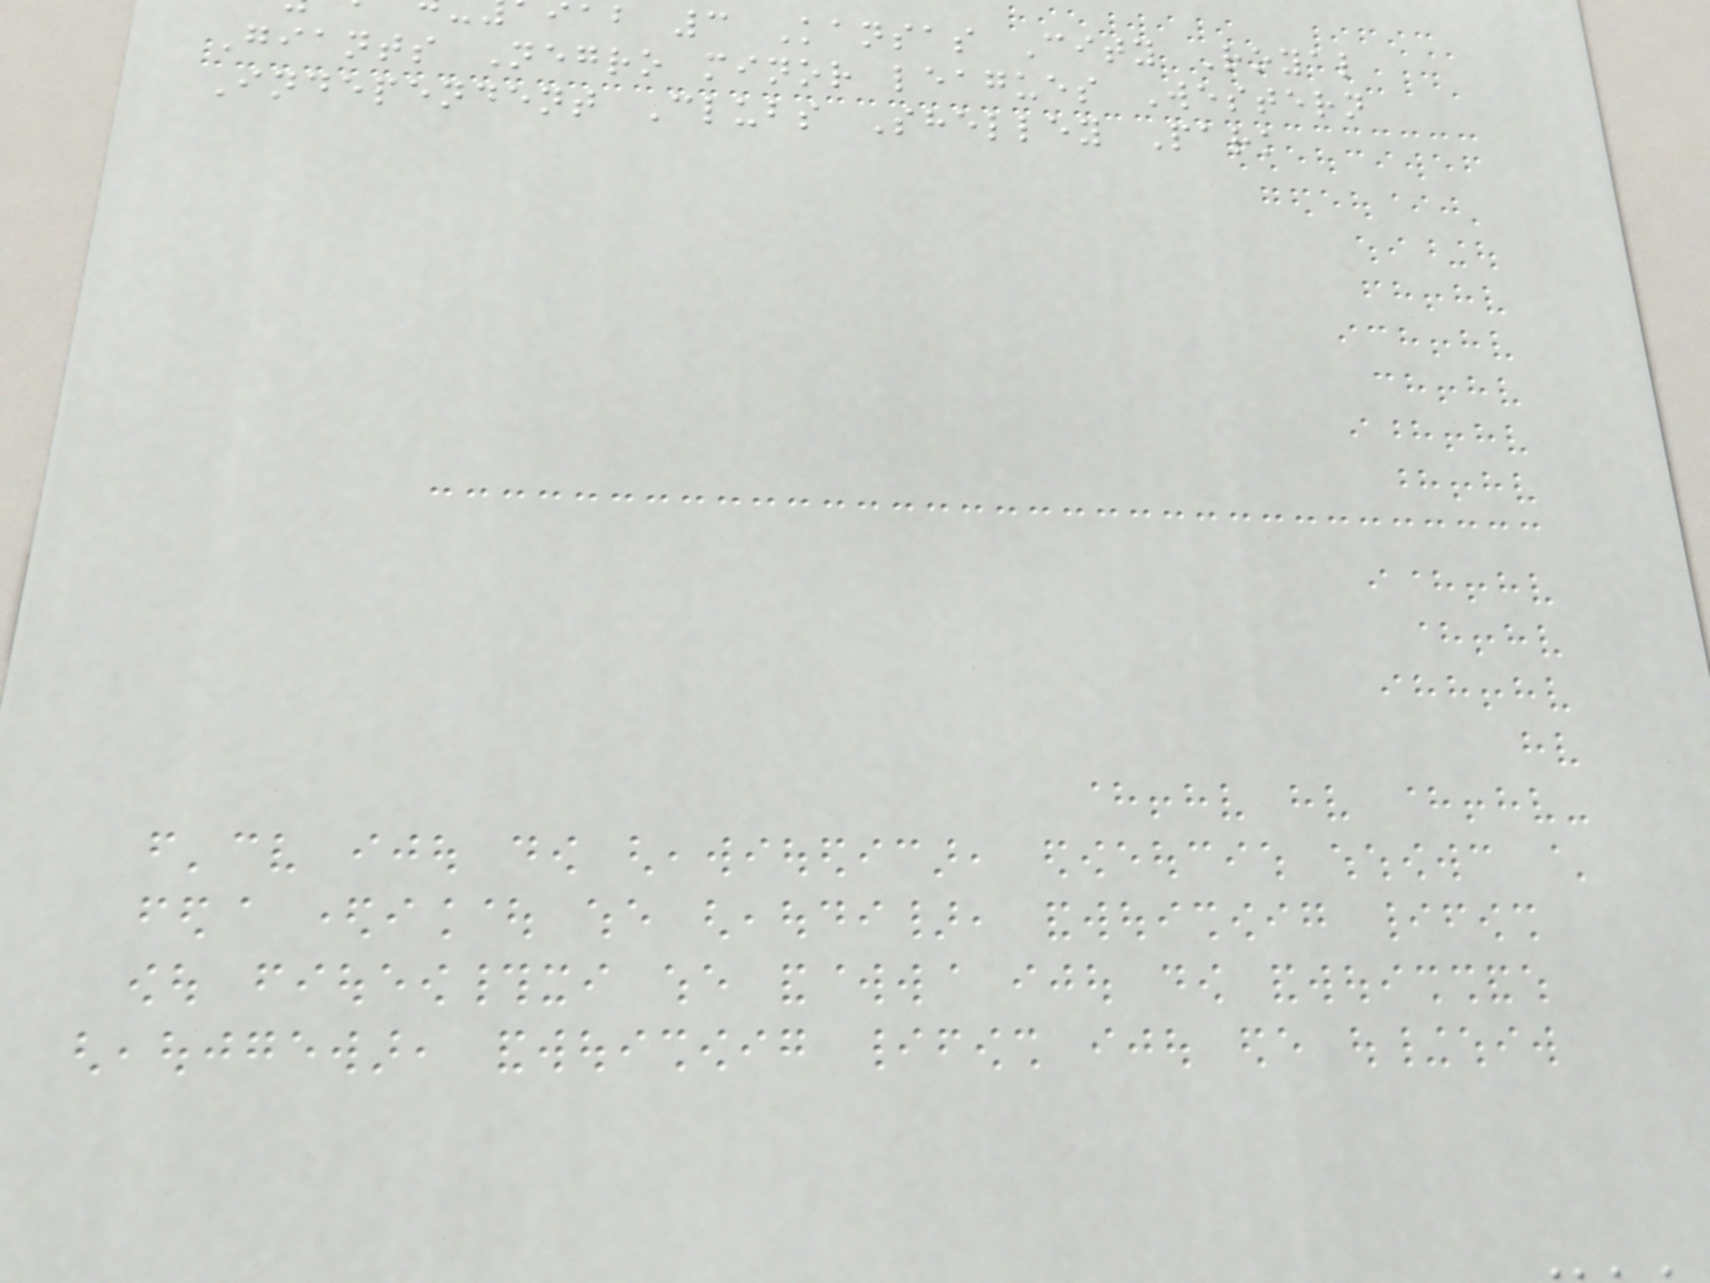ab 3 Kansas City Royal
Giants Negro minor leagues Western
Independent Clubs Shelley Park
